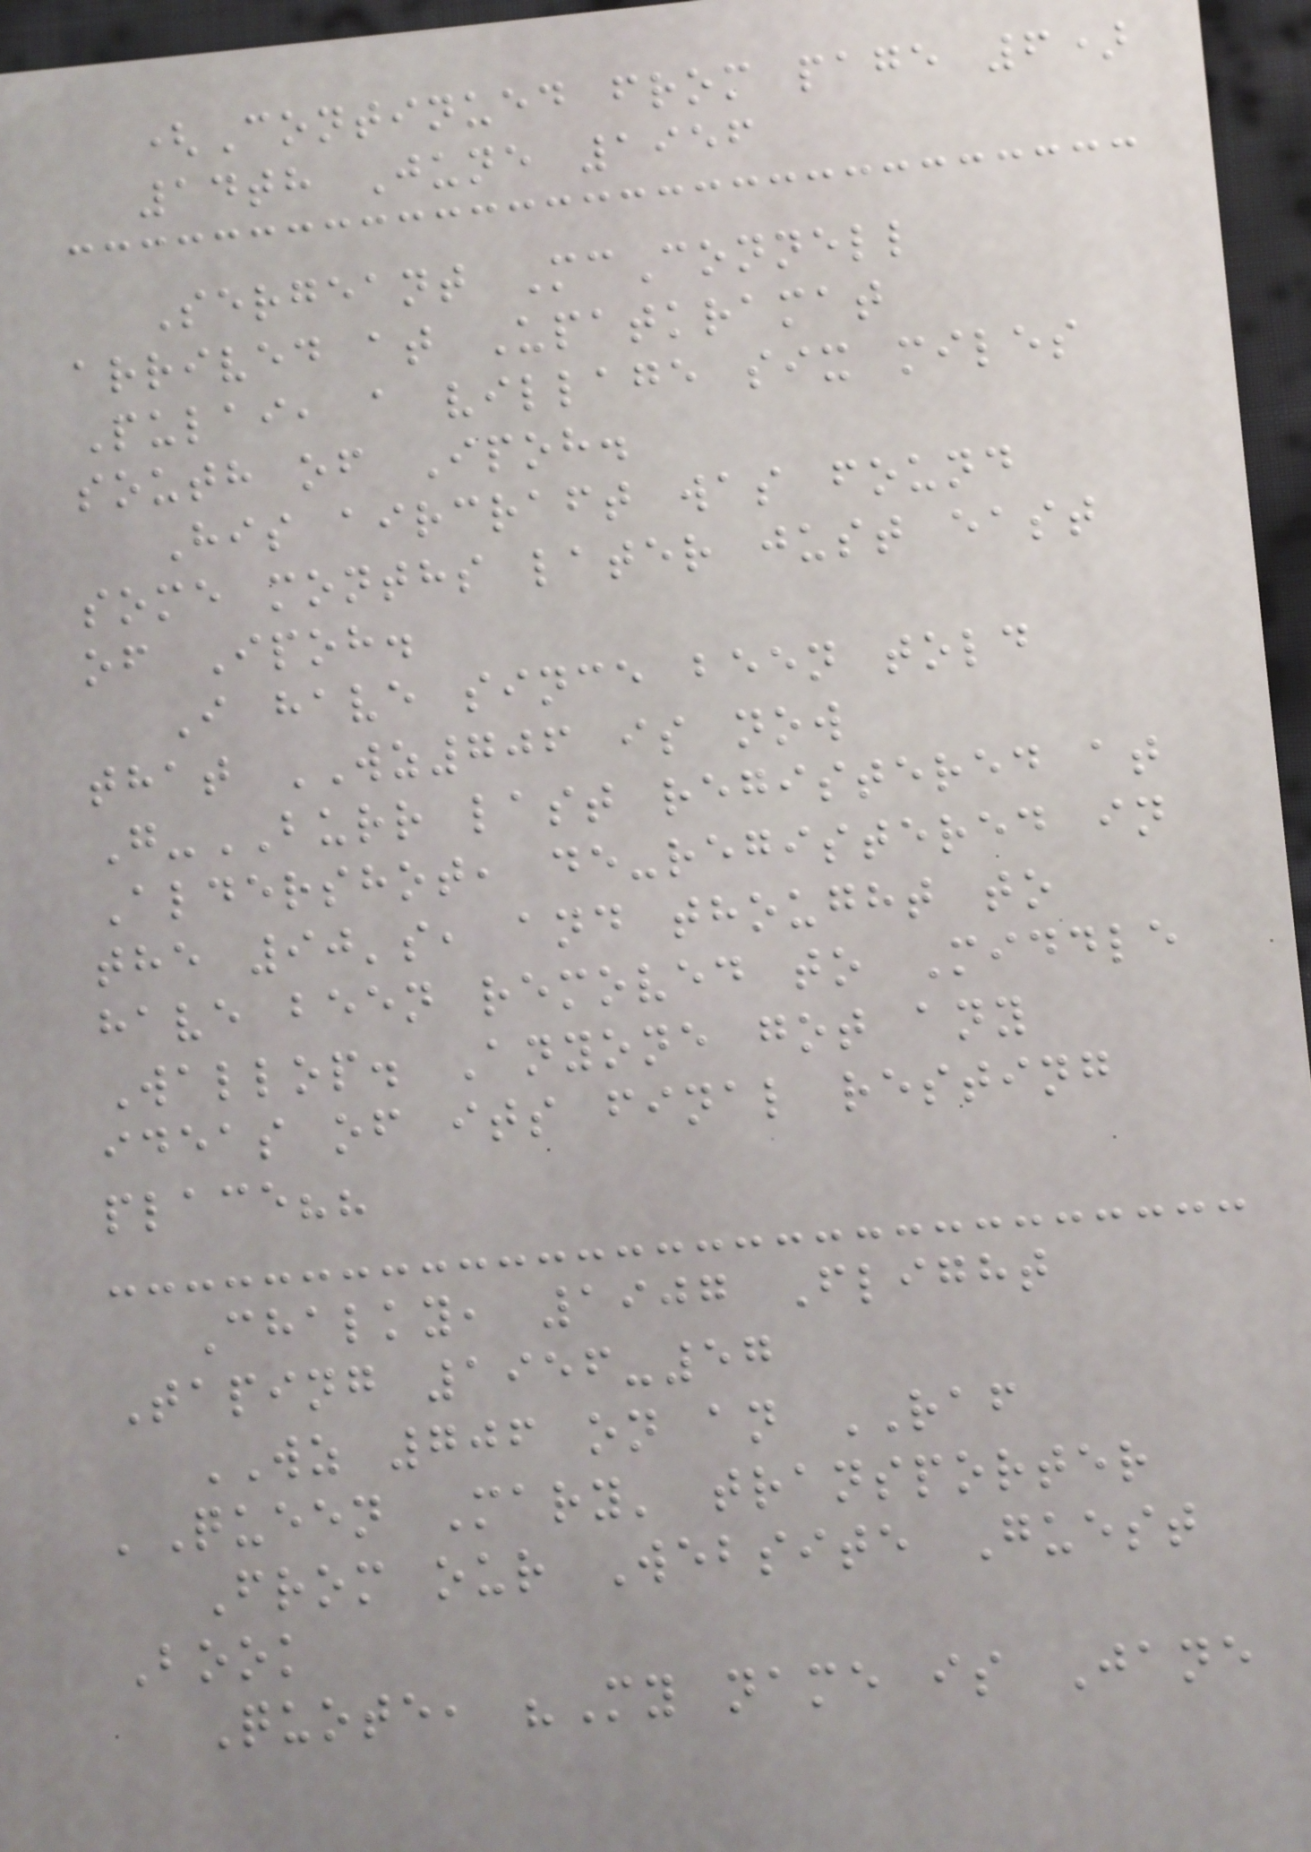(Continued from page 6)
14th June 1956
Sergeant McConnell
arrived at Upatkramat
Pulai, a village six miles
south of Ipoh.
His aircraft was found
some months later just east
of Ipoh.
I have since been told
that WZ706 is now
G-BURR last registered at
Aldershot, de-registered in
the 90's, and thought to
have been removed to Middle
Wallop. Anyone got any
ideas of its final resting
place??
Chalky, 1907 Flight
Taping 1956-57
WZ 706 on an RAF
'Queen Mary' transporter
From our Website Guest
Book
Quote, "My name is Jane
